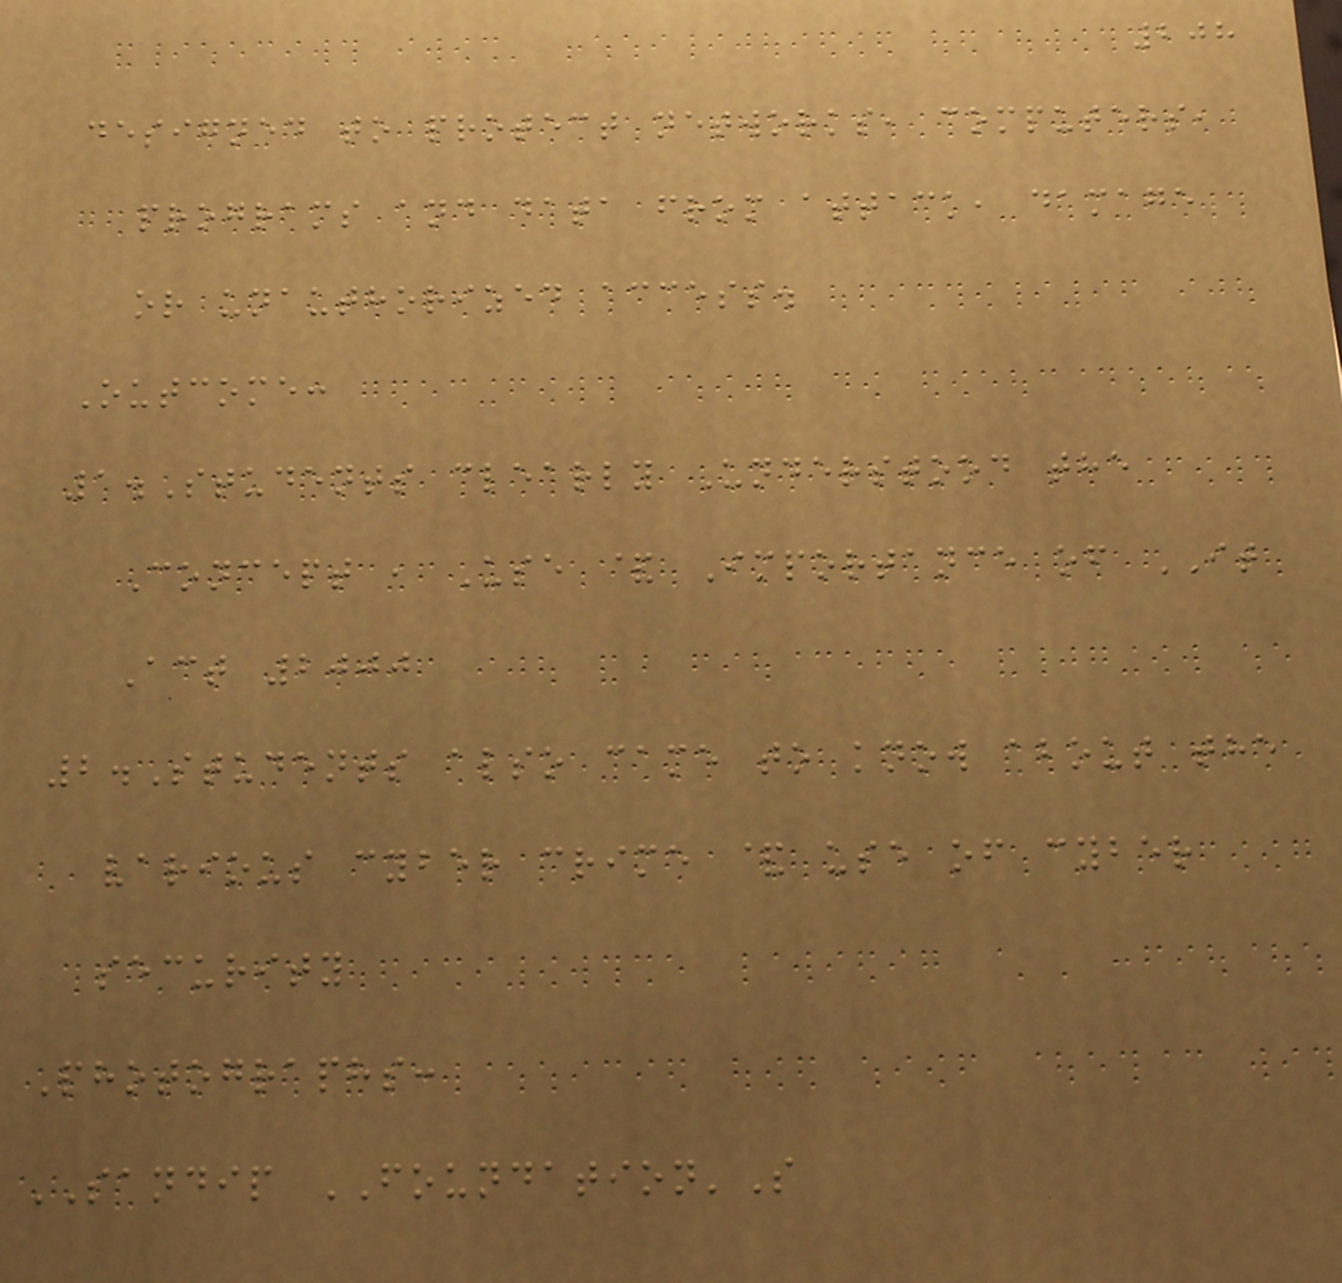208
designed to protect networks, computers,
programs and data from attack, damage
or unauthorized access.
Outcome:
1.Students clearly Understood the
Concept , Use & Importance of IT
Act 2000
2.Students also came to know about the
various cyber crime & use of cyber
security
Photographs:
SANDIP FOUNDATION'S
